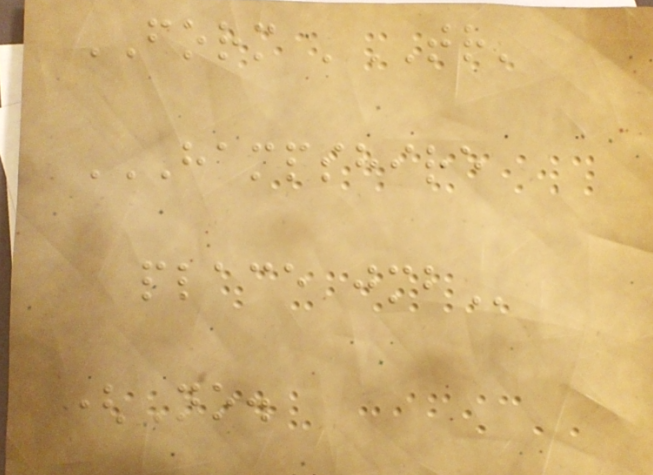FORM 'TR'
HAMPSHIRE
PLACE JMB
(No.
